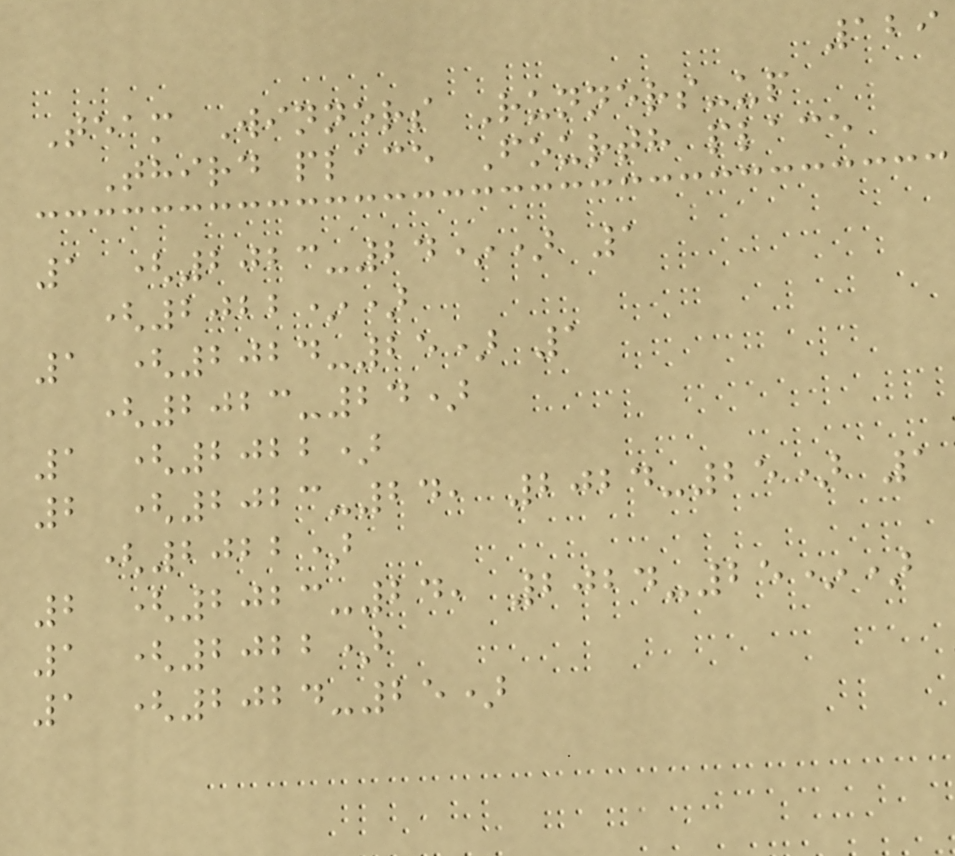129
Team Winners Runners-up
Third place Fourth place
1 (2023-24*) 1
(2022*)
1 (2024-25) 1
(2023-24)
1 (2022)
2 (2023-24, 2024-25) 1
(2022)
2 (2023-24, 2024-25*)
1 (2022)
1 (2024-25)
